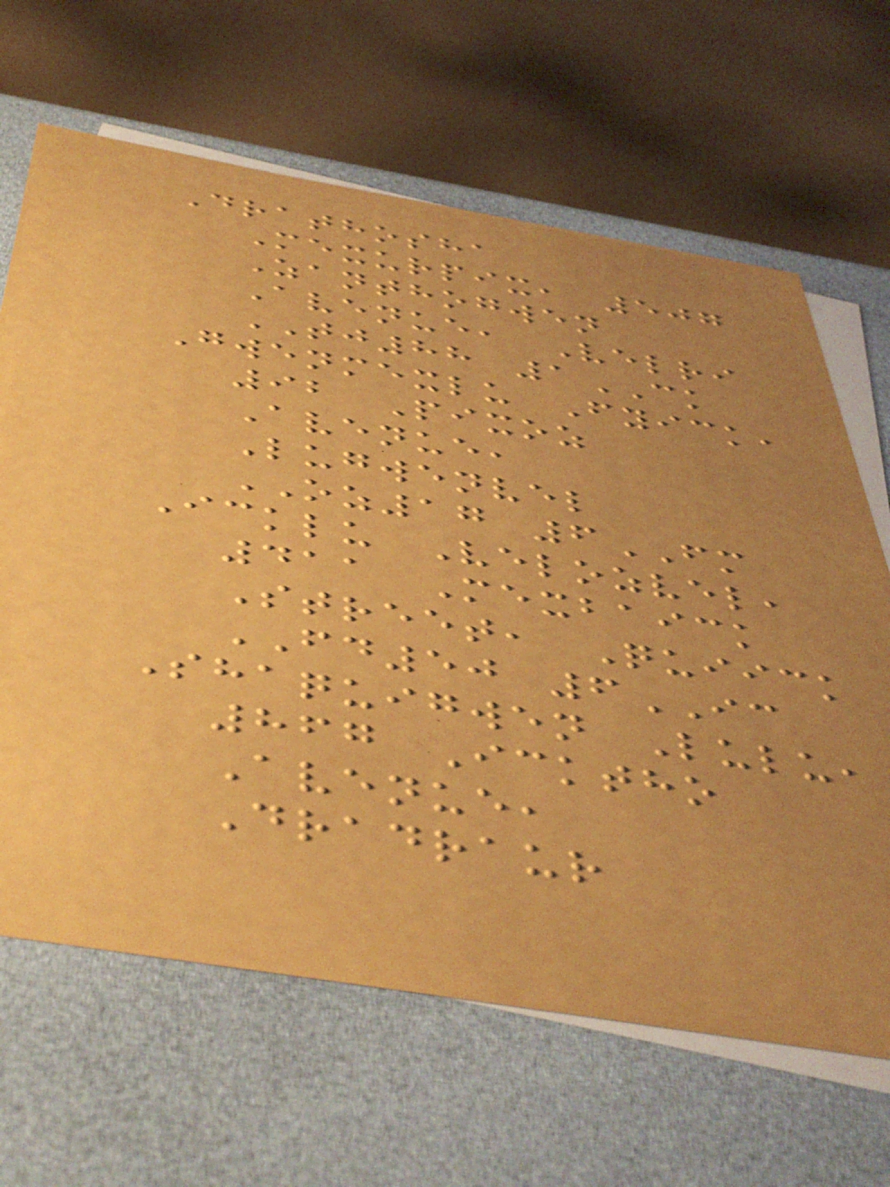Drathosha
Mexurpix, 507
Zanthogwen
Avenue, Velri
TJ88 1CK
Gwenmexlu Fyick,
92 Pixoz
Avenue,
Lugwenvel
OZ17 6FM
Icklu Velozvel,
411 Mexbaick
Street, Quiick
FD50 6IC
Shaquigwen Lulu,
867 Icktho
Avenue,
Dradraur
